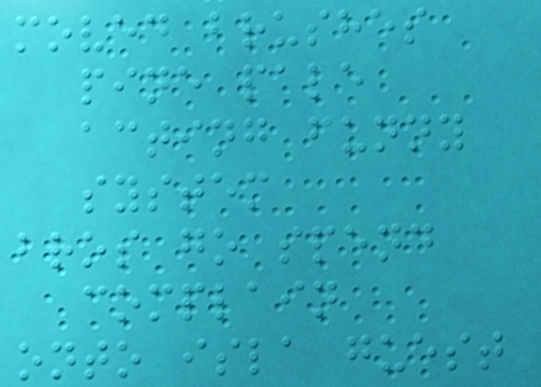moved brushes
pine pale
acting funny
system
bros go spend
complain
onto isla guest
